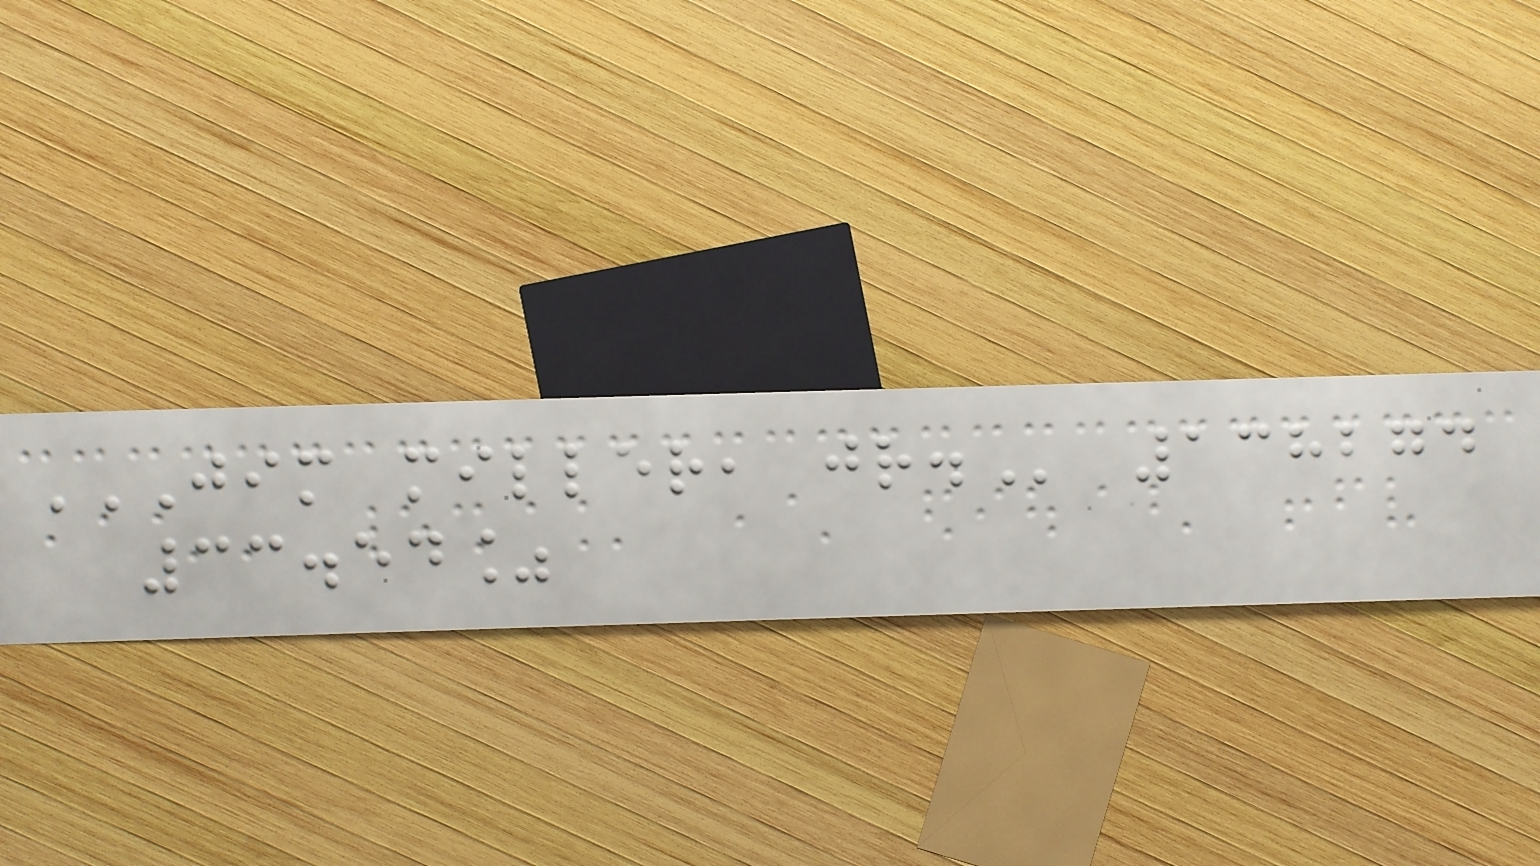JIM MILLER, JR. 138274
33.54%
